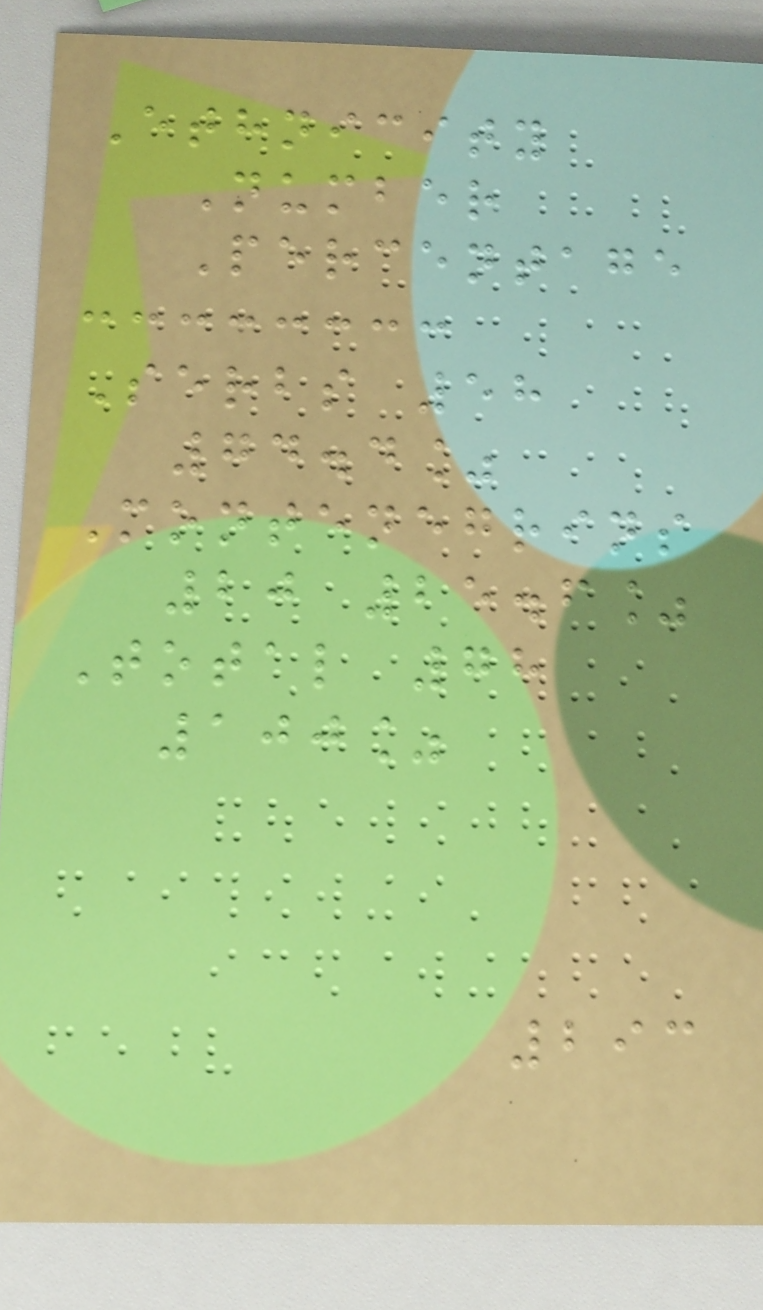Ethnicity
Number
Percentage
Serbs 58
74.4%
Montenegrins
20 25.6%
Total 78
100%
293
